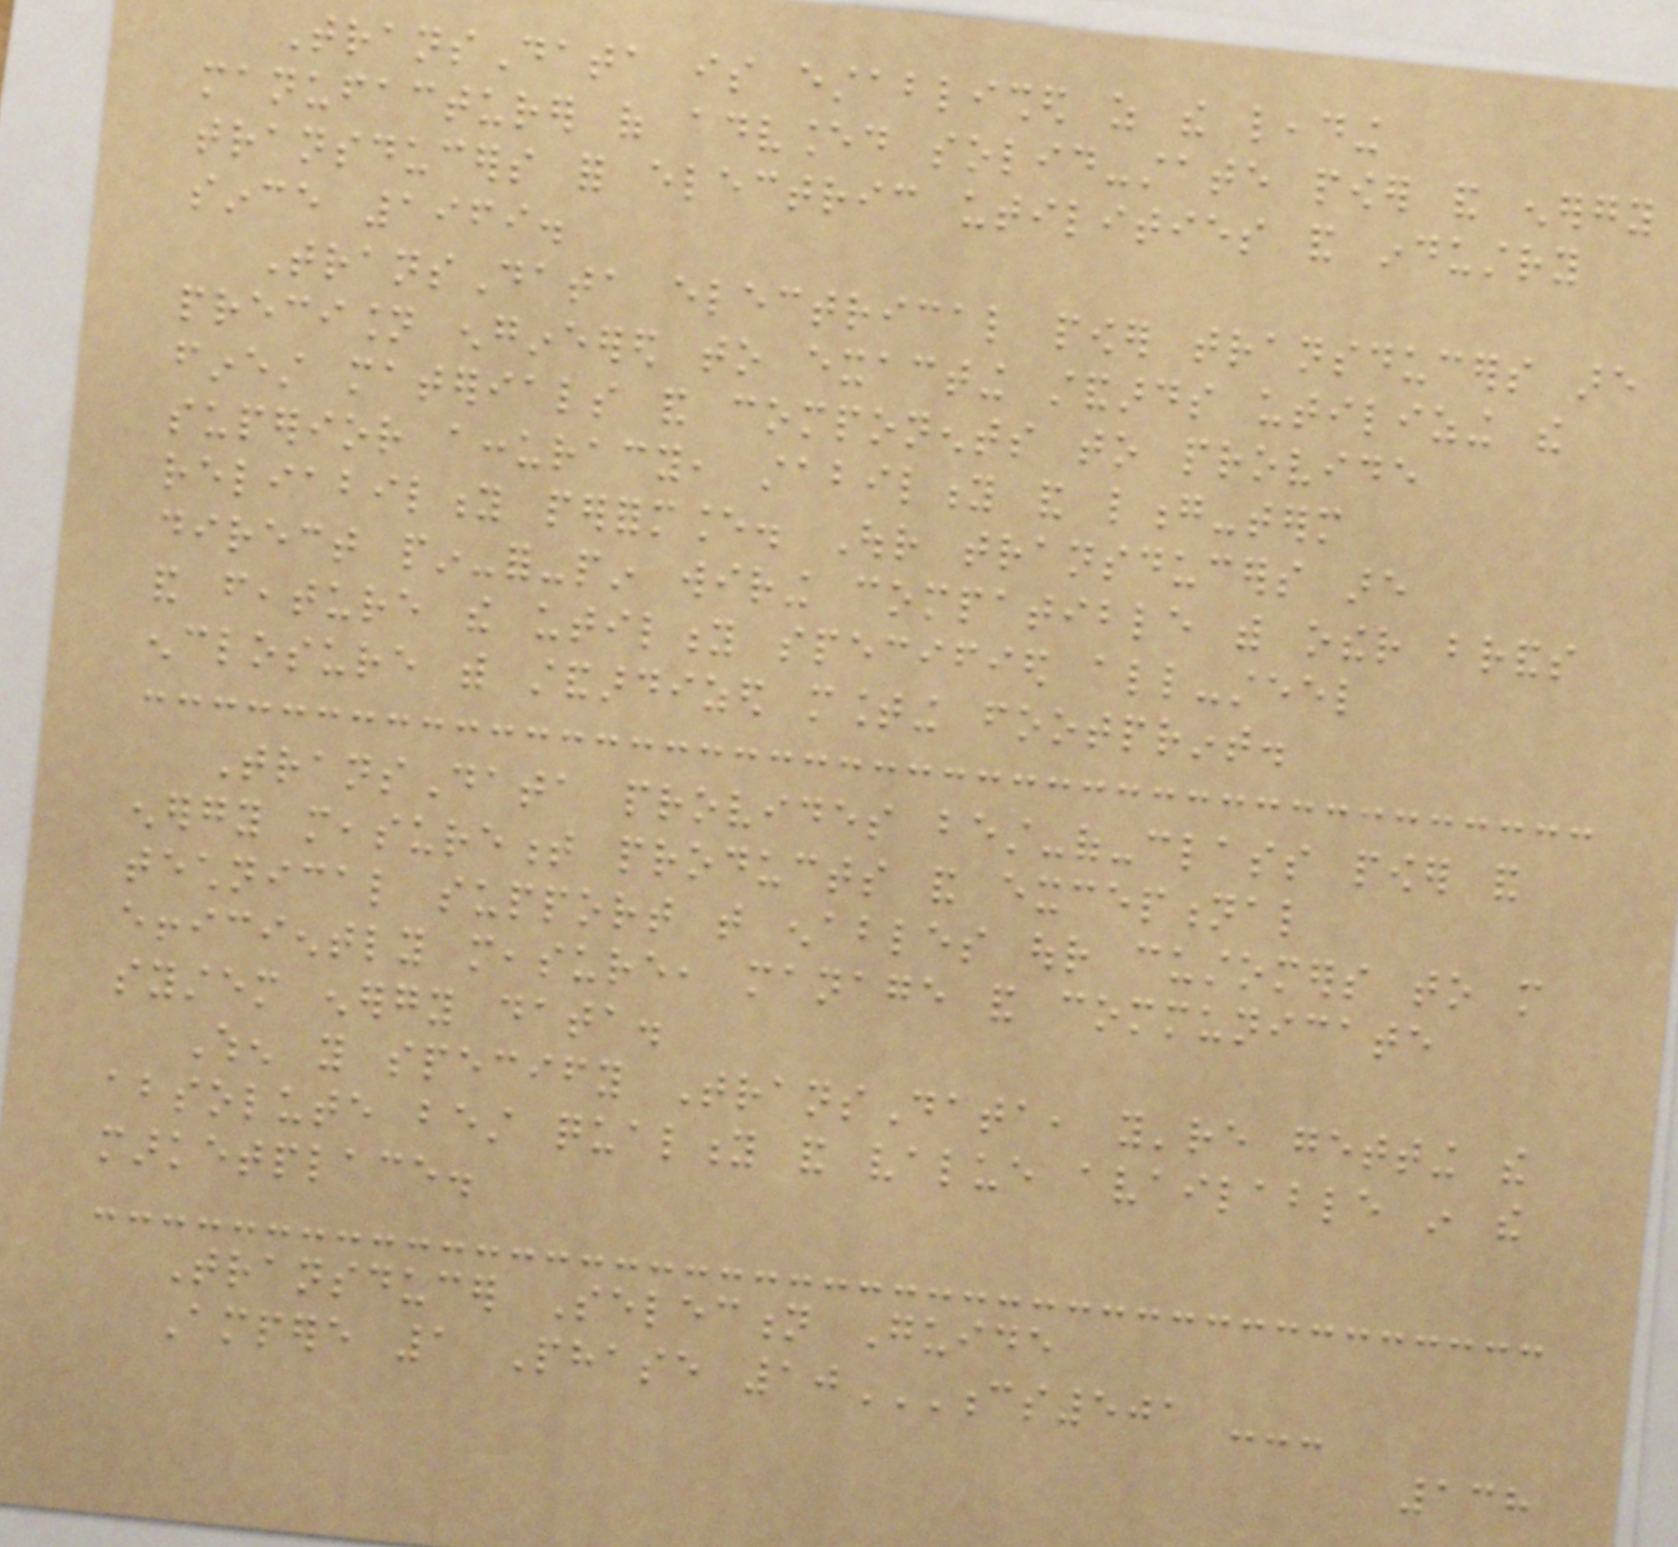TransData is established as the leading
manufacturer of advanced solid-state power and energy
transducers for electric utilities and industry
since 1969.
TransData electrical power transducers are
precision engineered to exacting standards utilizing the
finest materials and components to provide
superior accuracy, stability and long-term
reliability performance. Our transducers are
direct pin-for-pin wiring compatible with other brands
and feature the utility specified all-steel
enclosure with standardized mounting footprint.
TransData provides best-of-class power and
energy measurement products and exceptional
technical support that enables our customers to more
efficiently measure, manage and communicate
system energy data.
When you specify TransData, you're getting the
absolute best quality and value available in the
marketplace.
Transducer Selection Guide
Ampere 1 Phase 10CS501 ---
138
